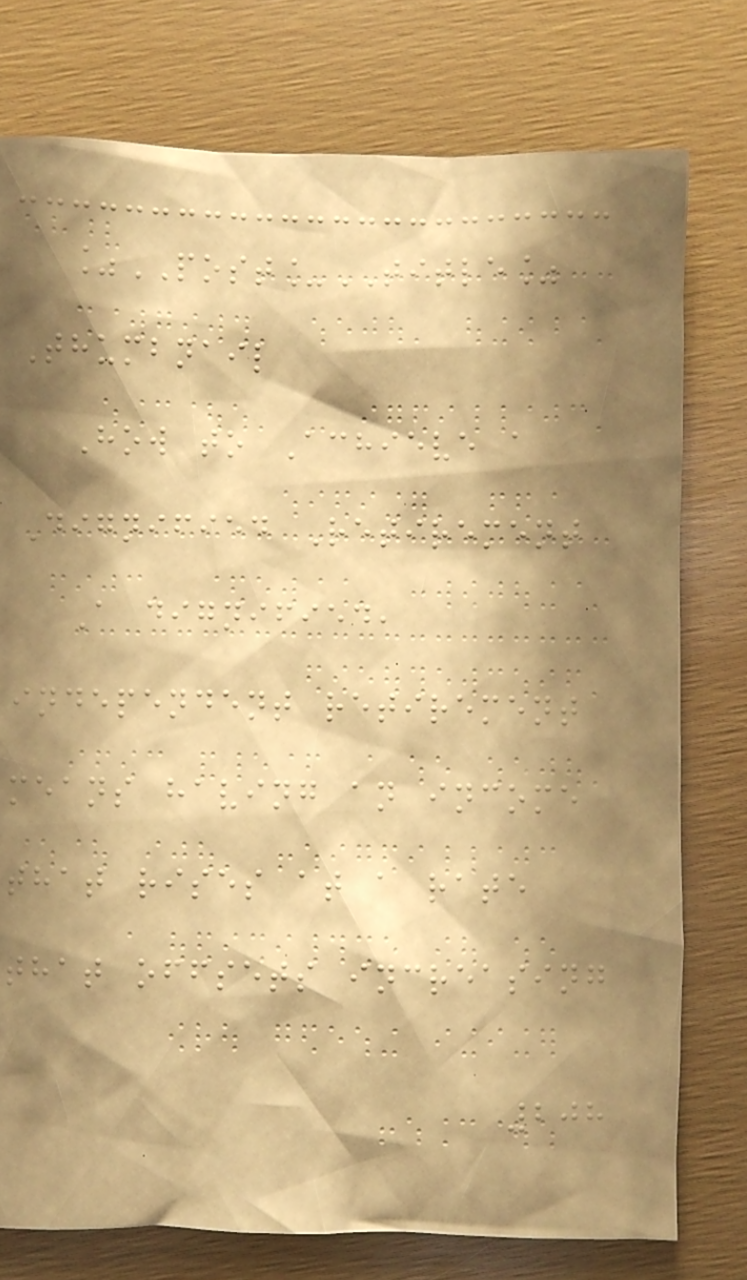%POST_TITLE%
Thumbnail
How to Achieve a
Dignified Retirement
A dignified,
independent retirement
means having an income
that rises at a rate
that offsets increasing
208
